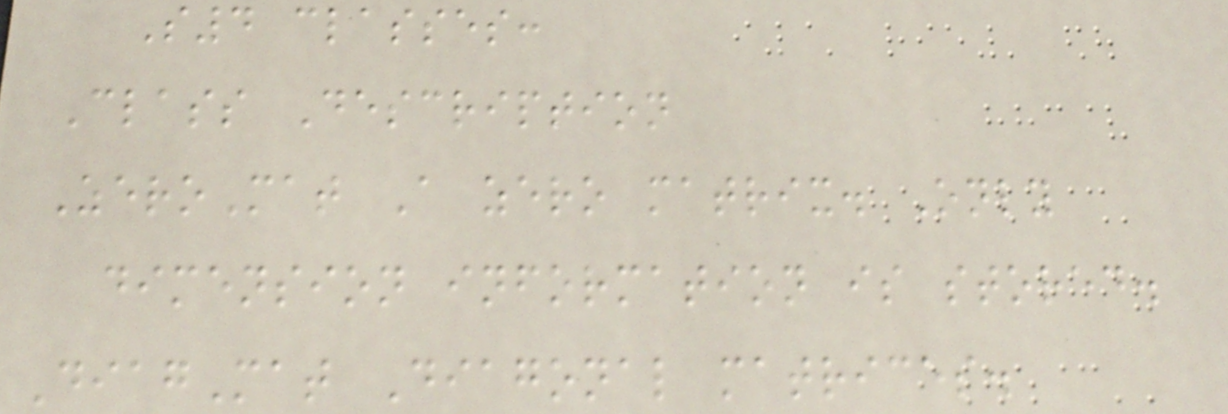S4 classes:
Class Description
ZeroMat A zero matrix. Only
dimension information is stored.
DiagMat Diagonal matrices.
